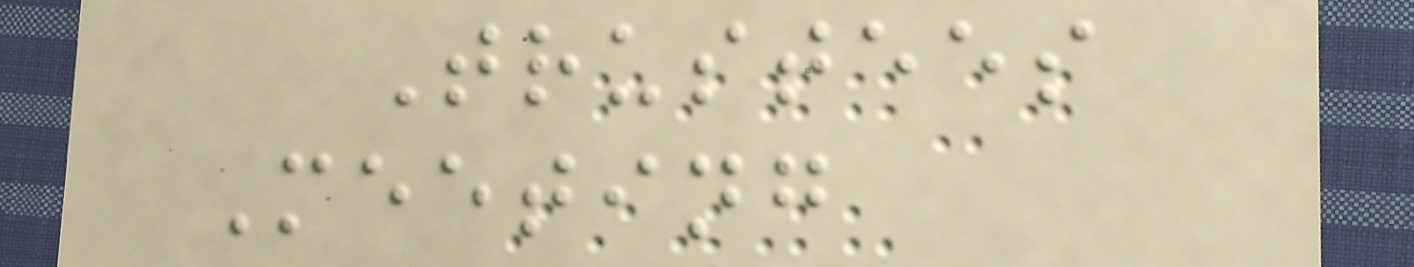Trustees
Meeting
